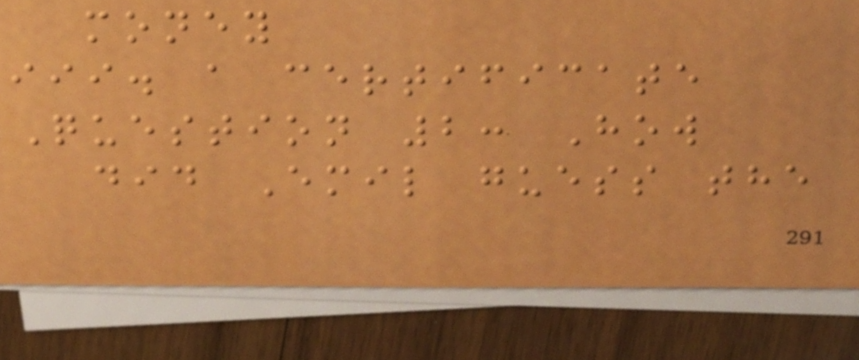money
iii. a certificate
Question 2: How
did Emil guess the
